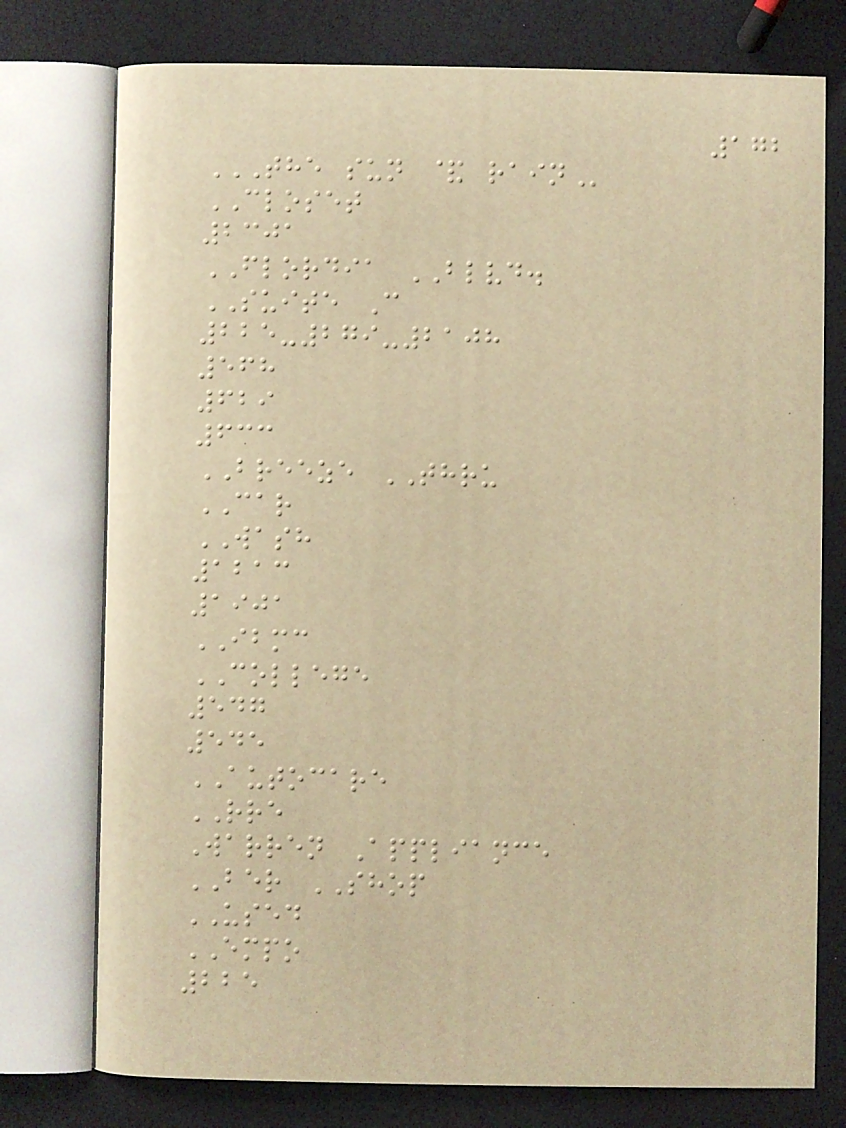172
THE SUN & RAIN
CLOSET
2301
FLORDIA BLVD.
SUITE C
225-279-2108
568
629
633
BREEZE THRU
CAR
WASH
1213
1901
IBMC
COLLEGE
547
545
AUTOCARE
RRE
Warren Appliance
BER SHOP
USED
EMPO
225
